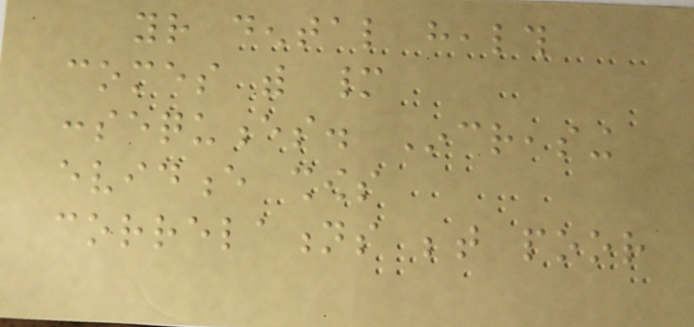your dental health
comes with many
consequences. Increasing
evidence shows
correlations between poor
